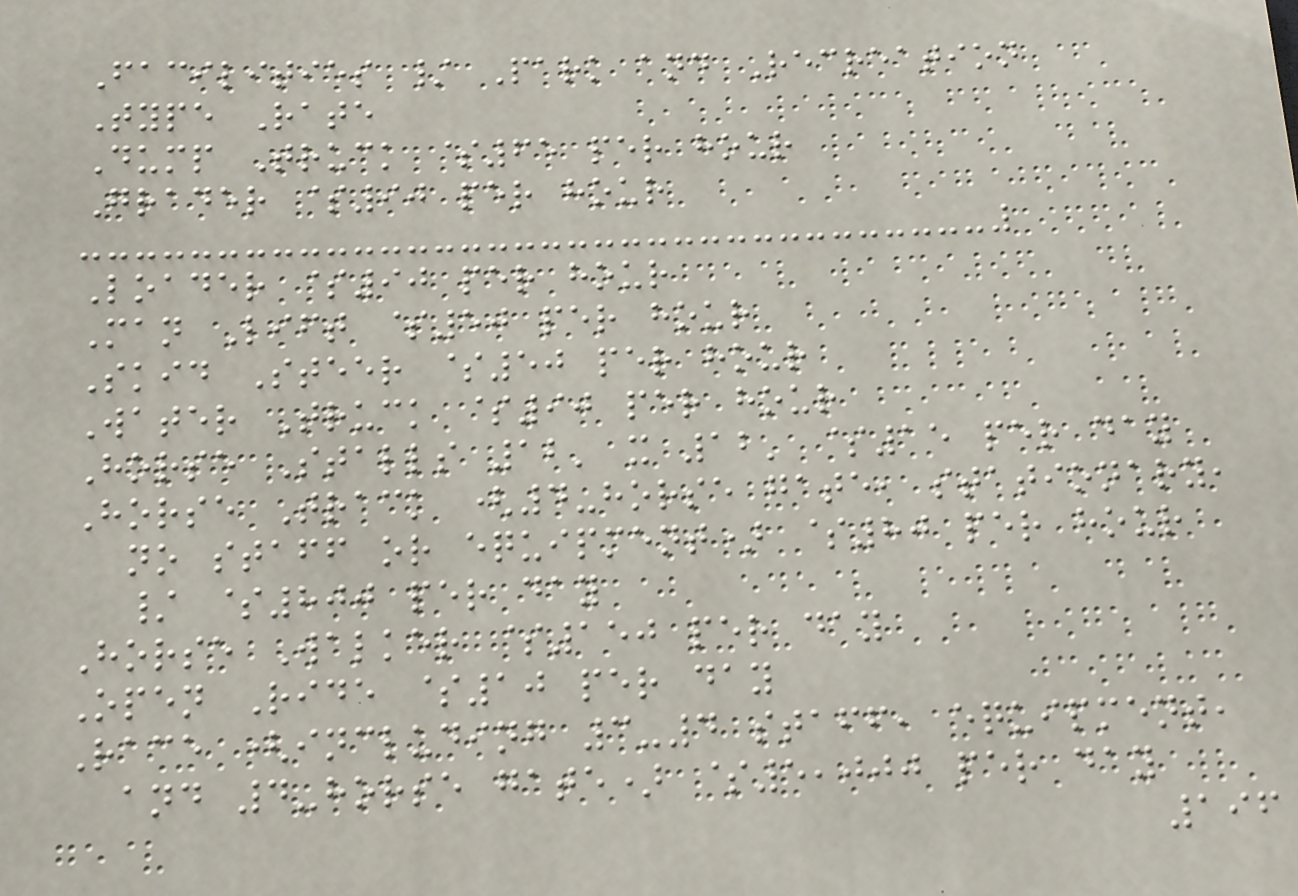Facilities / Park and Recreation
Type Rate
Dump Truck $65 per hour
Grader $90 per hour
Loader $90 per hour
Man Lift $50 per hour
Skid Steer $50 per hour
Water Truck $90 per hour
Horse Stalls 12' x 12' $15 per day
Horse Track (4-horse gate, stationary,
no staff or equipment) $80 per hour
/ $800 per day
Horse Walker $150 per day
Open Ride $10 per day
Race (including 3-4 staff, equipment,
and 4-horse gate) $5,000 per day
196
